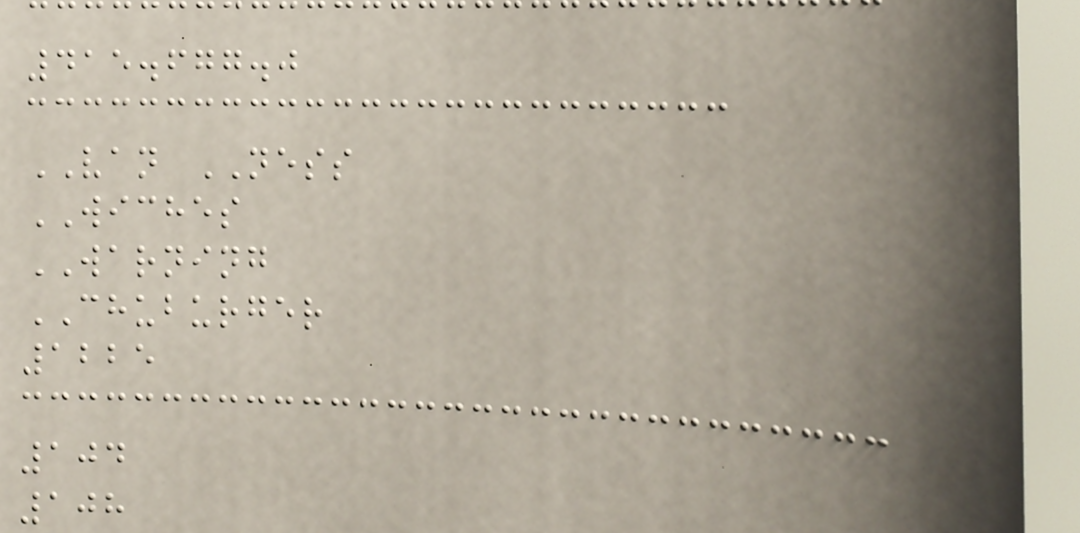415.677.0
VAN NESS
WICHES
WARNING
CHUBURGER
1225
104
108
